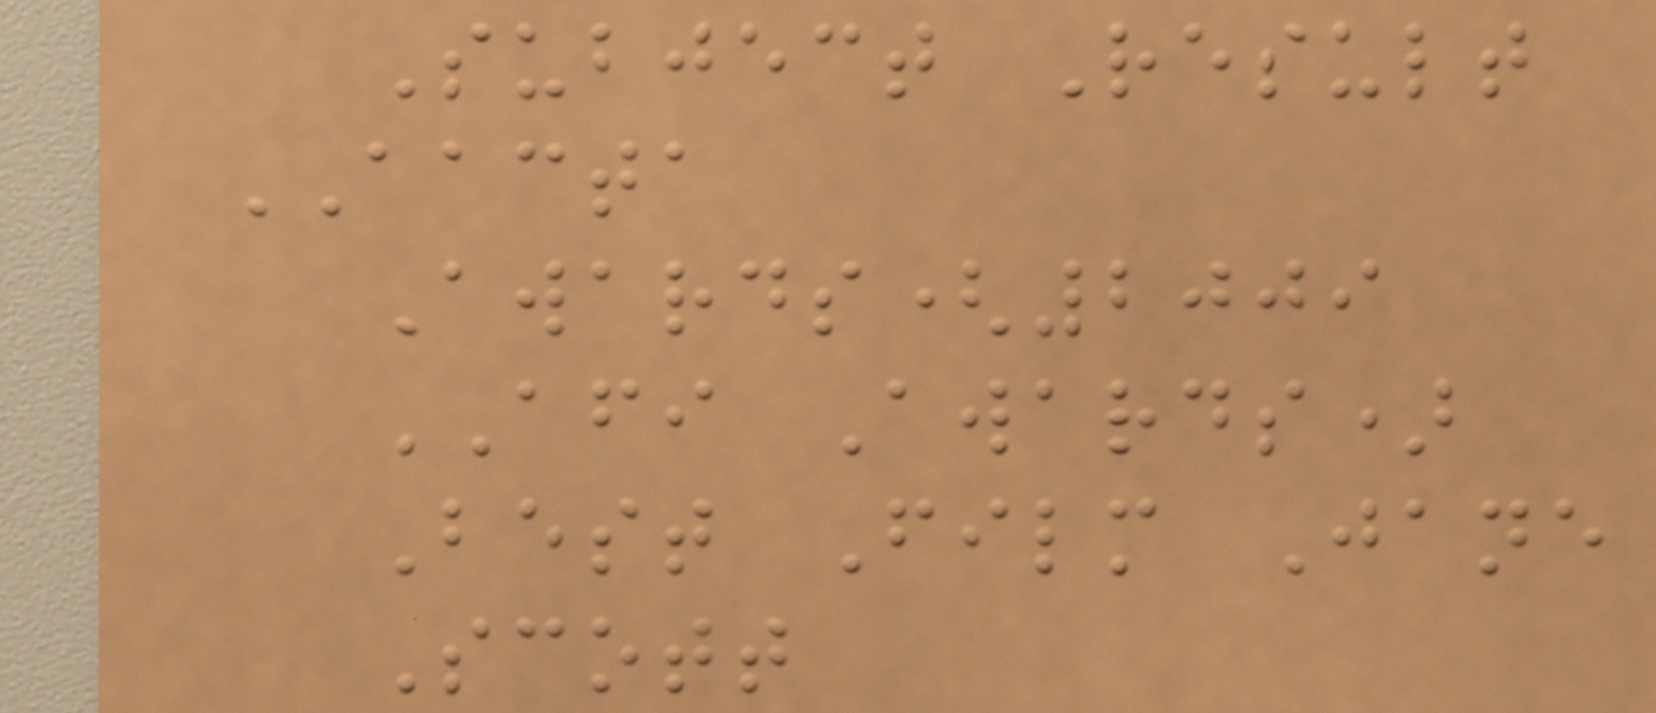Subject Result
AACTA
Awards(2009
AFI Awards)
Best Film Jane
Scott
